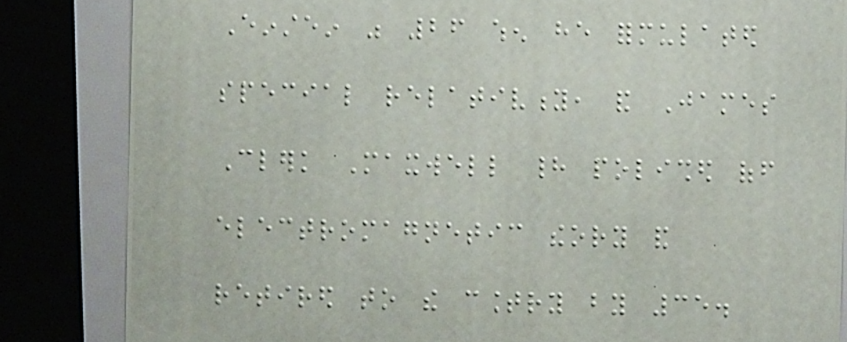Einstein was 26 when he formulated
special relativity, and James
Clerk Maxwell had polished off
electromagnetic theory and
retired to the country by 35.
